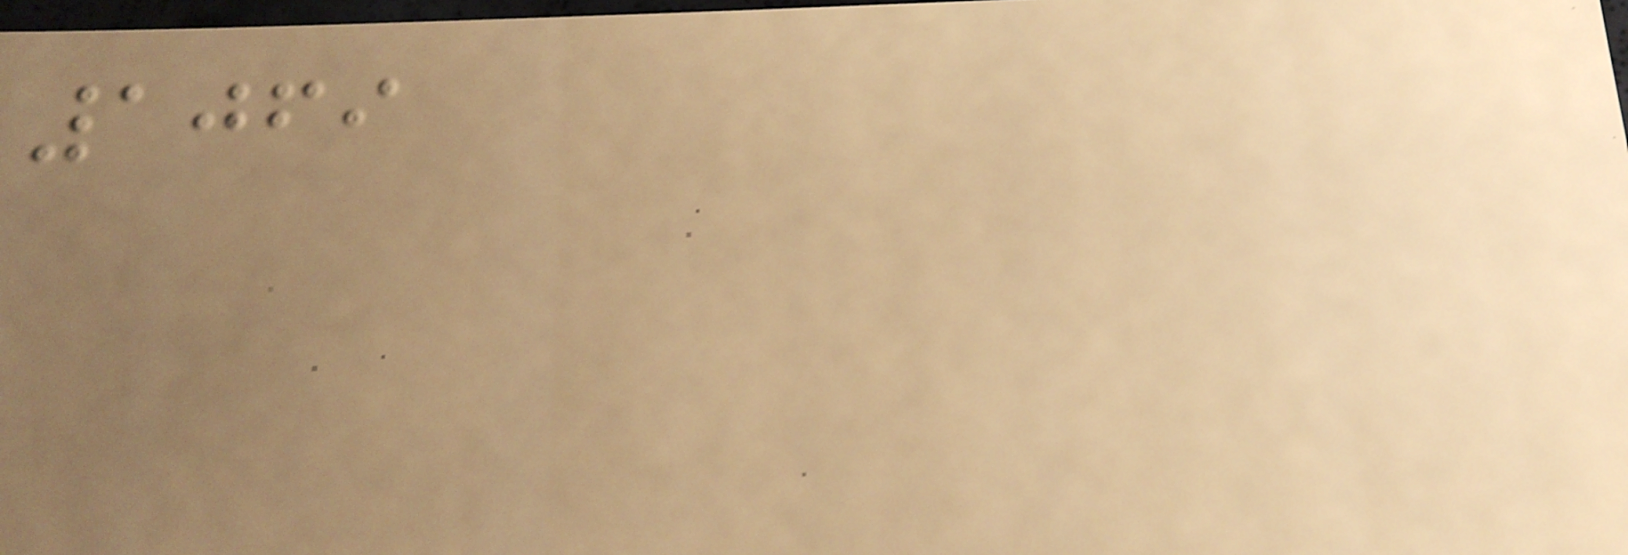1069
